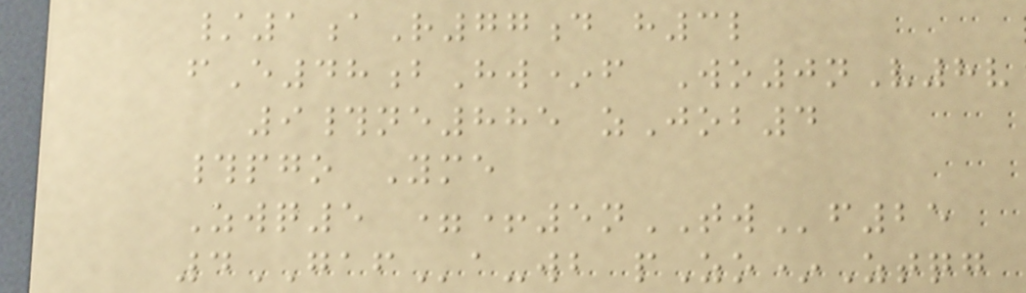/1aR77d h3l
fE48bHw*f Wo0nV8v
9#ne885 zJob4
#pgo Yme
Zwq5 =+5nTWf25
4GAFa-wb pZo*Ztqg
